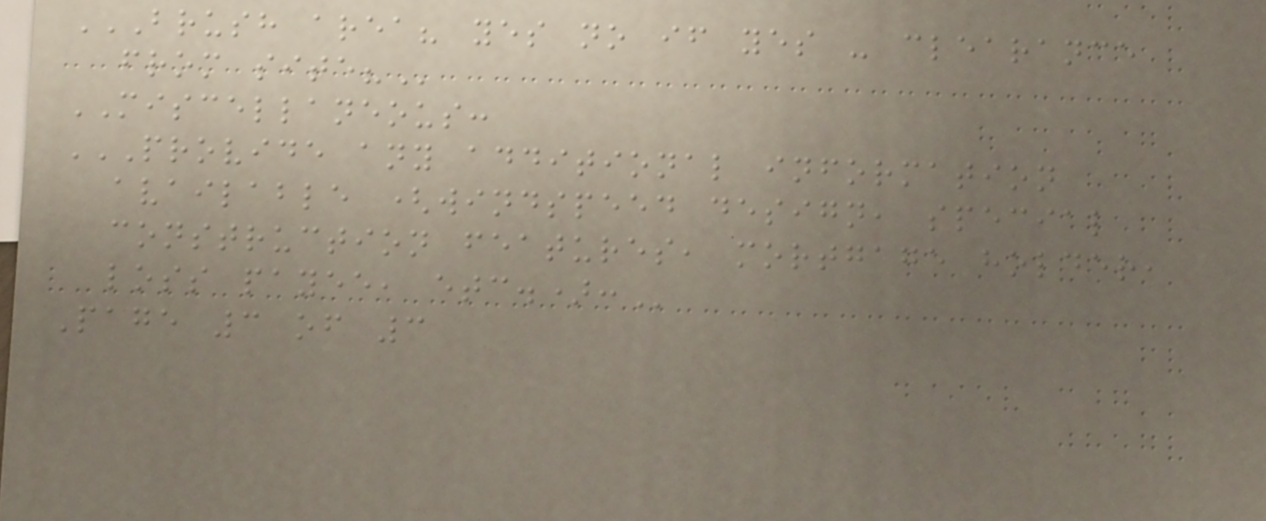BRUSH AREA? YES NO IF YES - CLEARANCE
FROM SITE?
MISCELLANEOUS:
PROVIDE ANY ADDITIONAL INFORMATION
AVAILABLE (WINDSPEED DESIGN, SPECIAL
CONSTRUCTION FEATURES, MORTGAGE HOLDER,
LOSS PAYEE, ETC.):
Page 3 of 3
